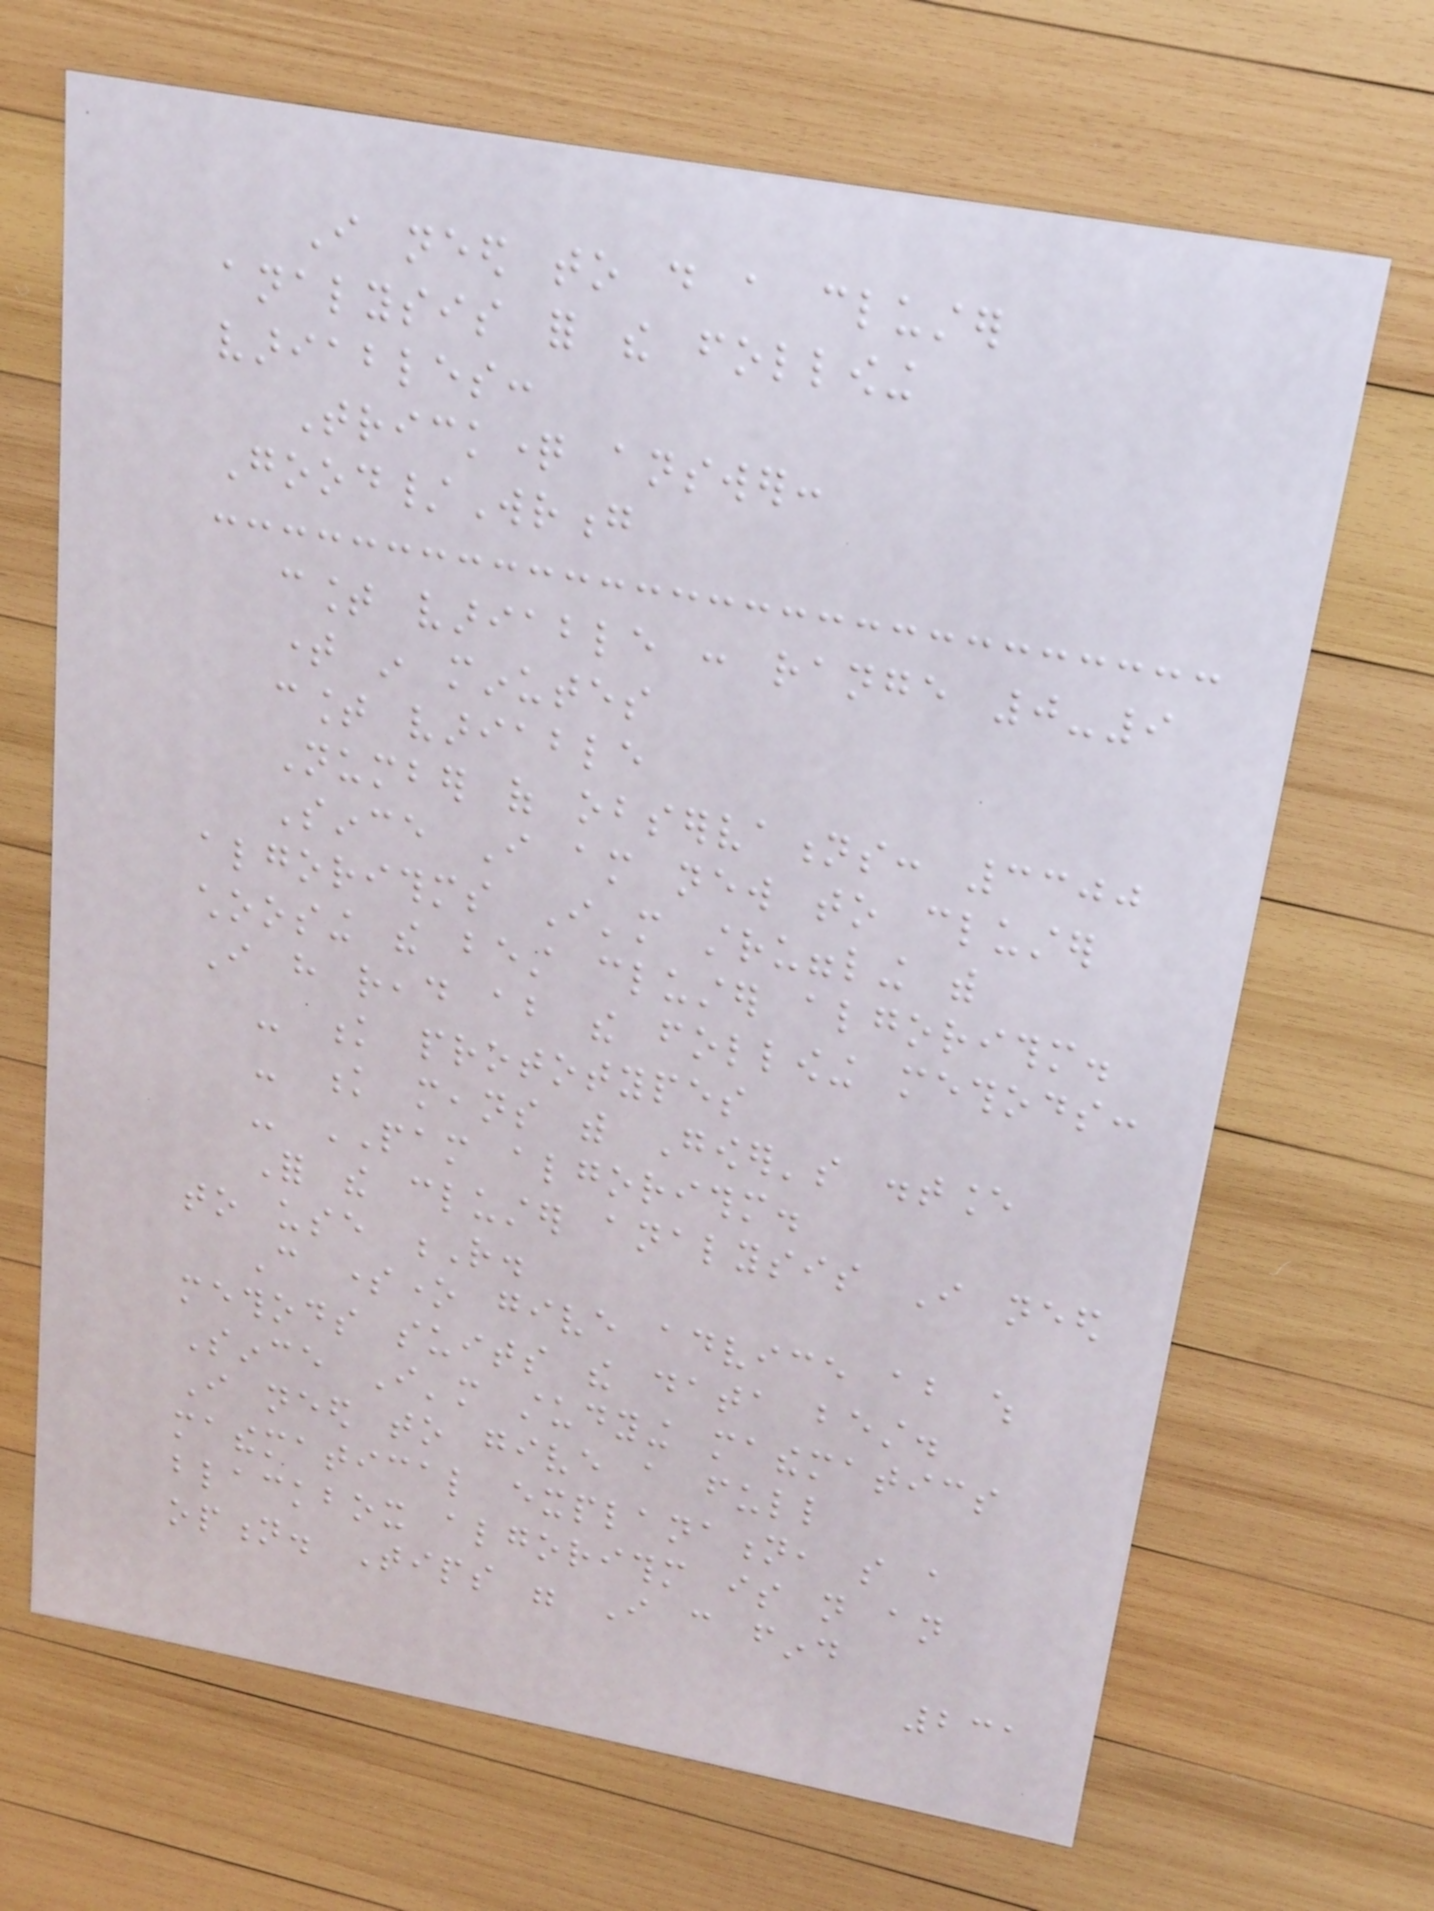I need to do a cluster
analysis for the following
variables:
Trickquestion answer:
Good/Wrong
count variable : range 0-9
time in minutes
count variable
Number of observations: 3300
Since I am new to cluster
algorithms I'm struggling with
choosing the best cluster algorithm.
I have read about the following methods:
- k prototypes
- k means with Gower's distance
- PAM algorithm.
For the cluster analysis I need
to use R.
Can someone give advice about which
methods suits the data best.
Since I'm studying mathematics
I need to give a full
mathematical explanation, so a
blackbox algorithm is not an
option. Tips were I can find
231
